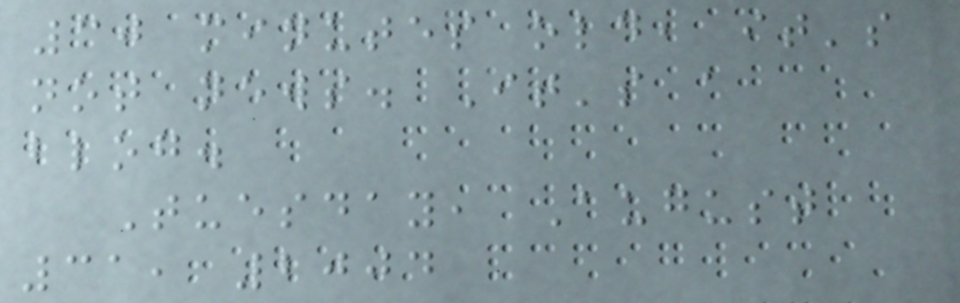30 minutes old, it's
not news. It's a
blog.
Tuesday, August
31, 2004
